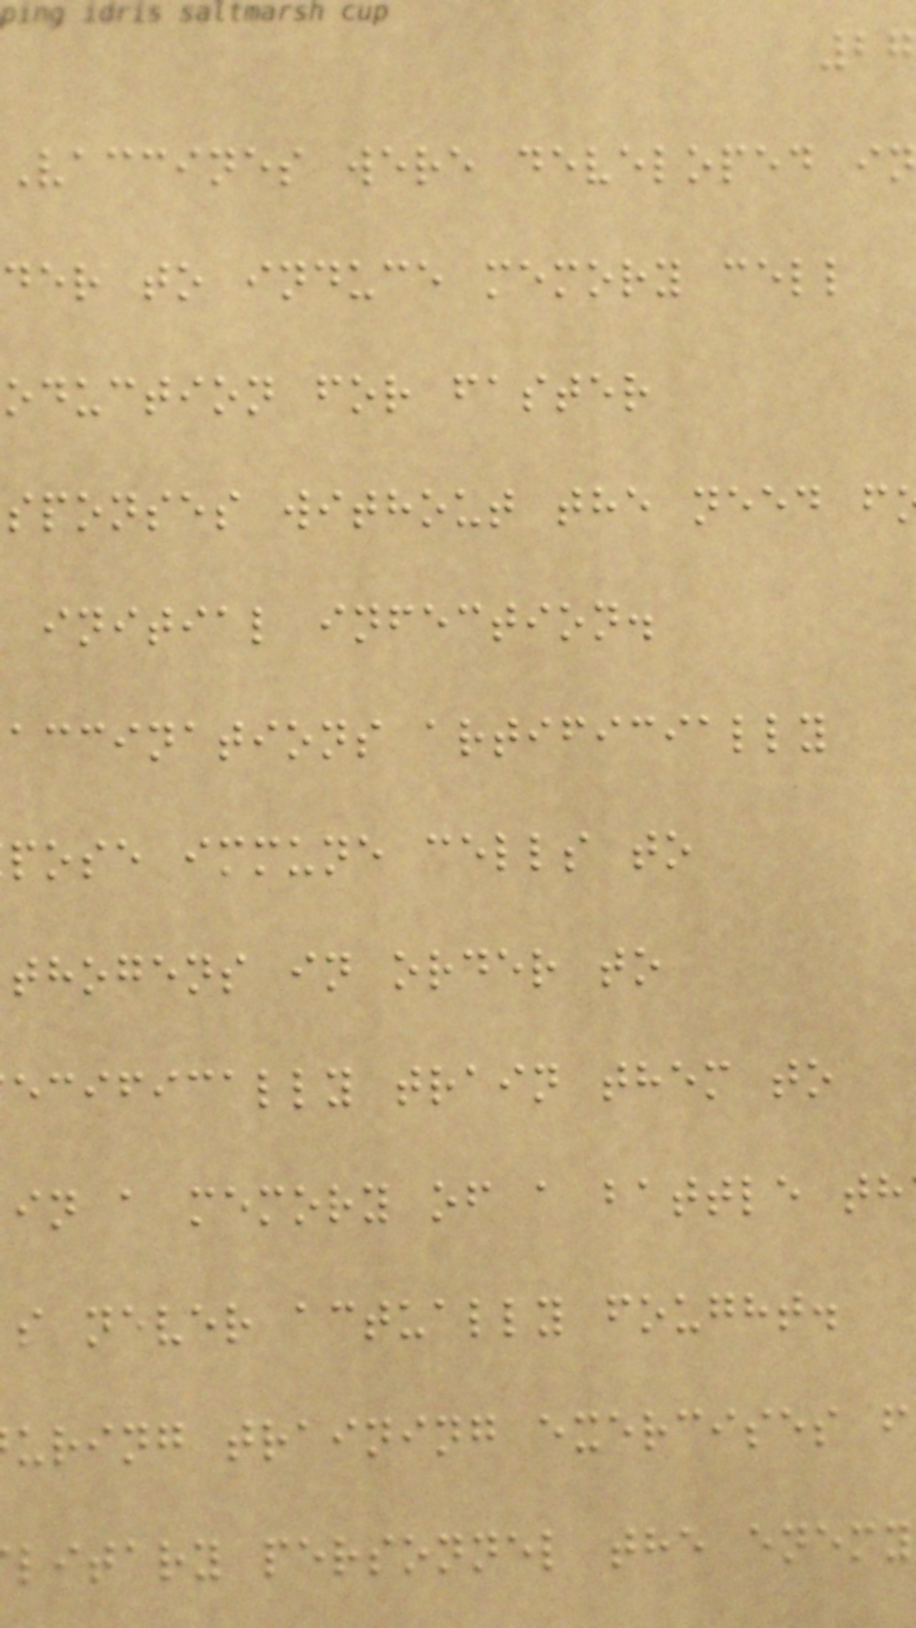Vaccines were developed in
der to induce memory cell
oduction for faster
sponses without the need f
initial infection.
accinations artificially
pose immune cells to
thogens in order to
ecifically train them to
in a memory of a battle th
s never actually fought.
uring training exercises f
litary personnel the enemy
